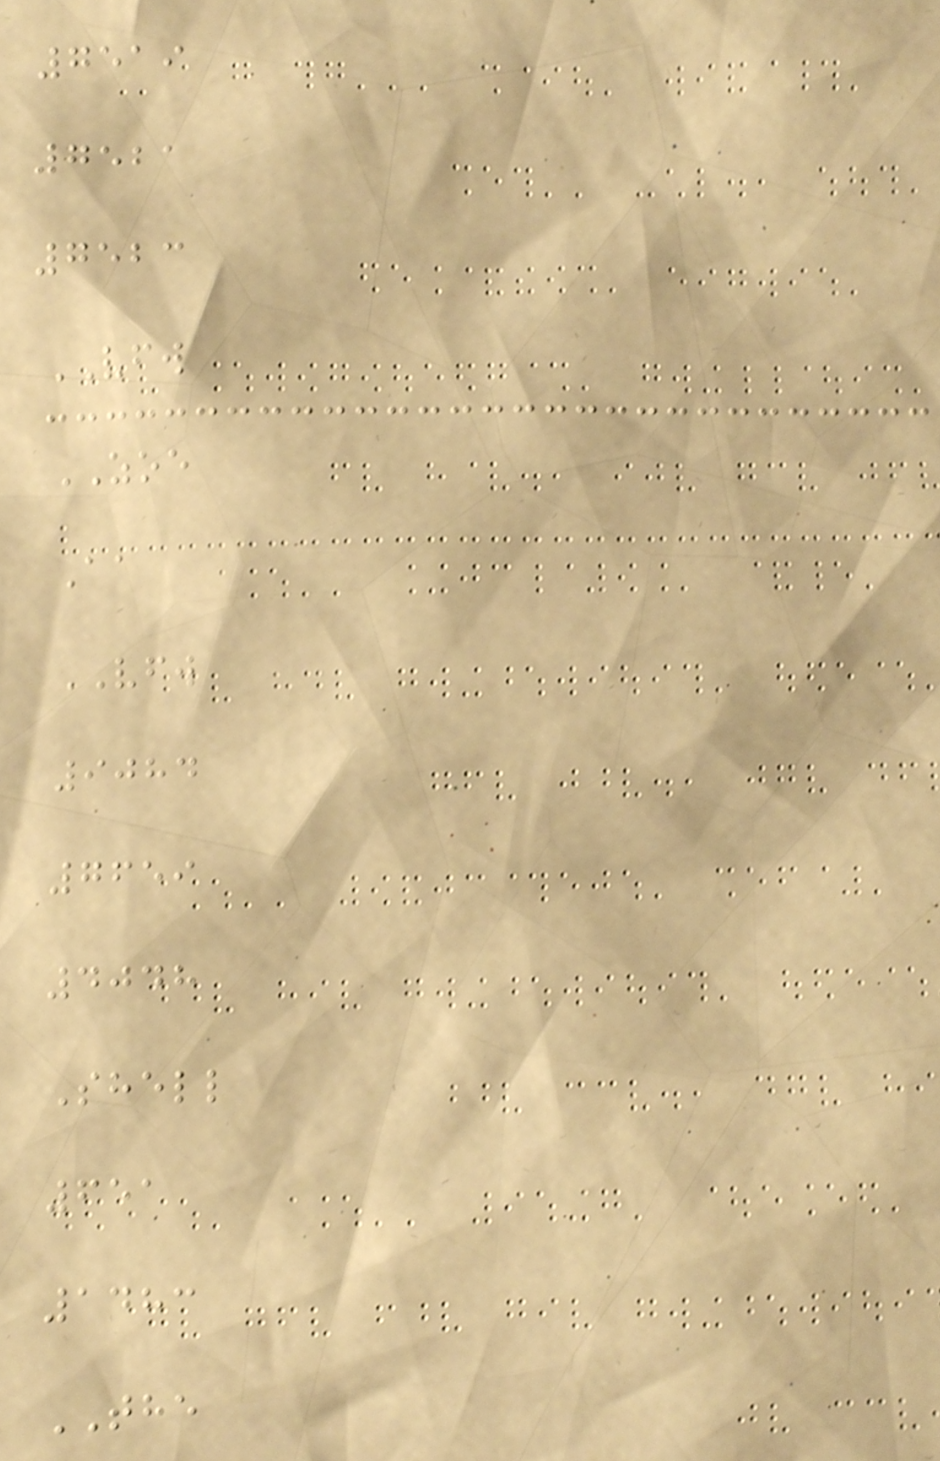7519
7521
7523
VFW
ZOE
Aa
VFW
9084
7659
4048
Shell
651
1483
THE
